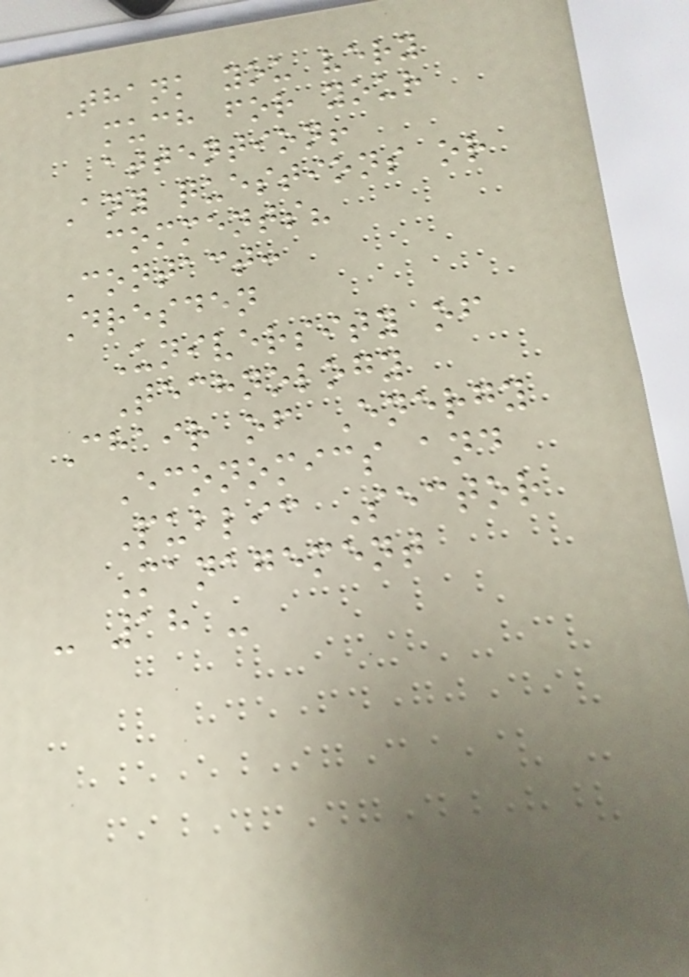Thank you very
much for your
attention!
Any questions or
comments?
Contact:
Dresden
University of
Technology
Chair of Energy
Economics and
Public Sector
Management
- 18 -
